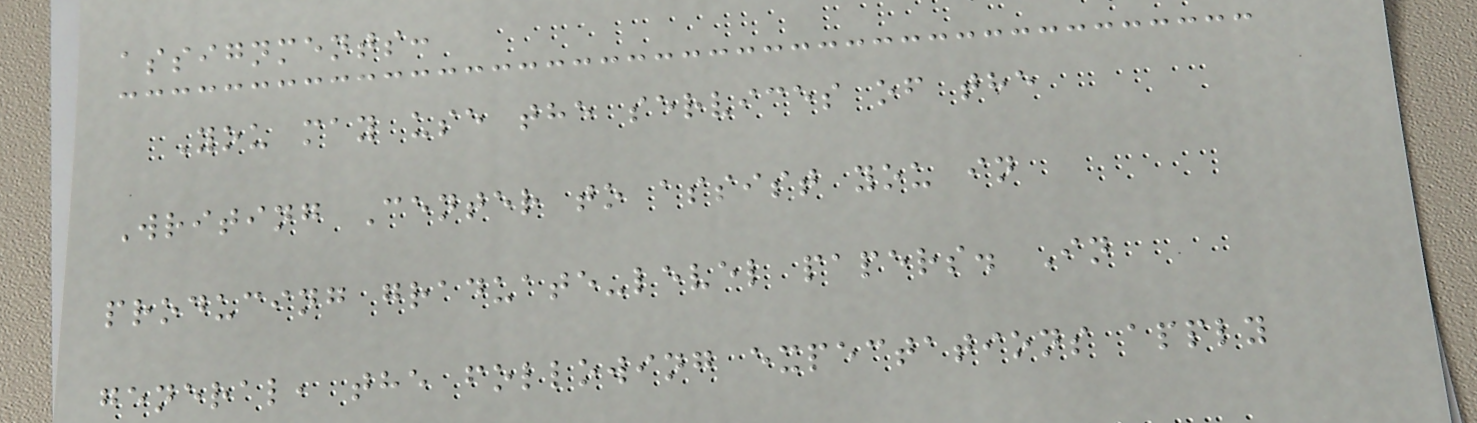assignments:
You may use the services of the
Writing Center to assist you in
producing graduate-level papers. In
general, the following expectations apply
